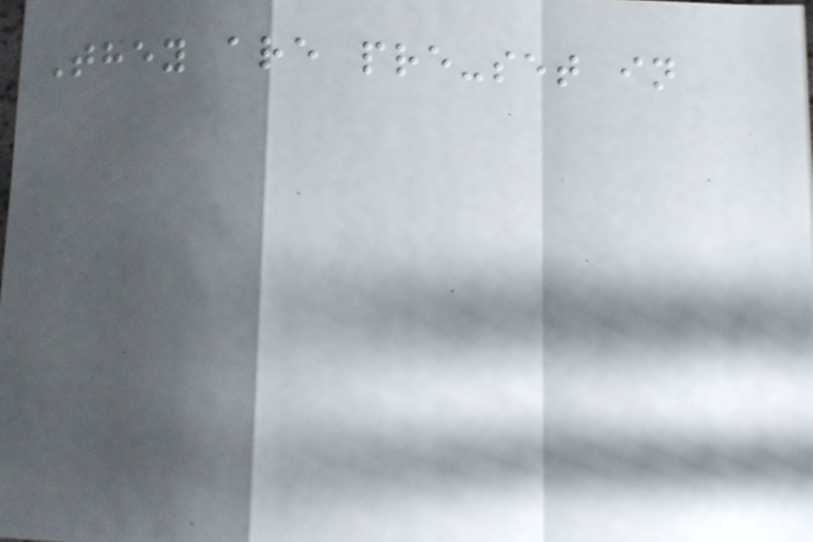They are pre-set in
